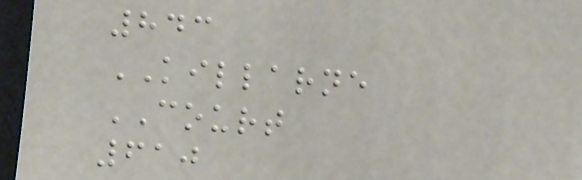843
KILLARNE
COURT
610
